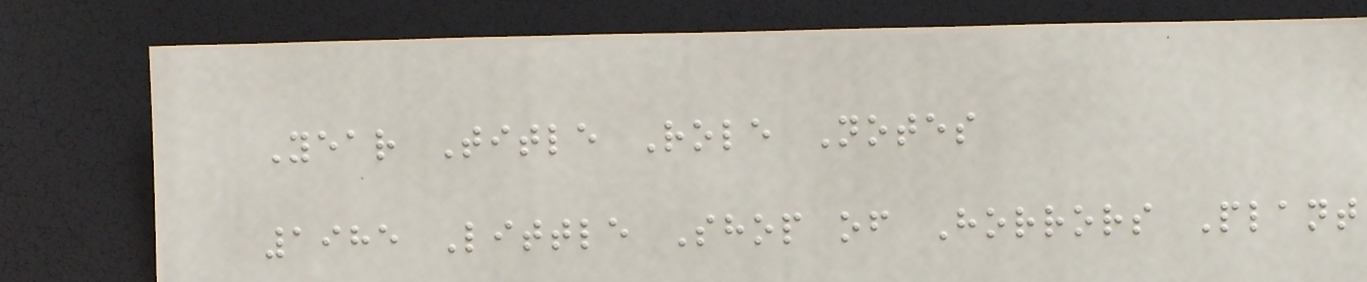Year Title Role Notes
1985 Little Shop of Horrors Plant
